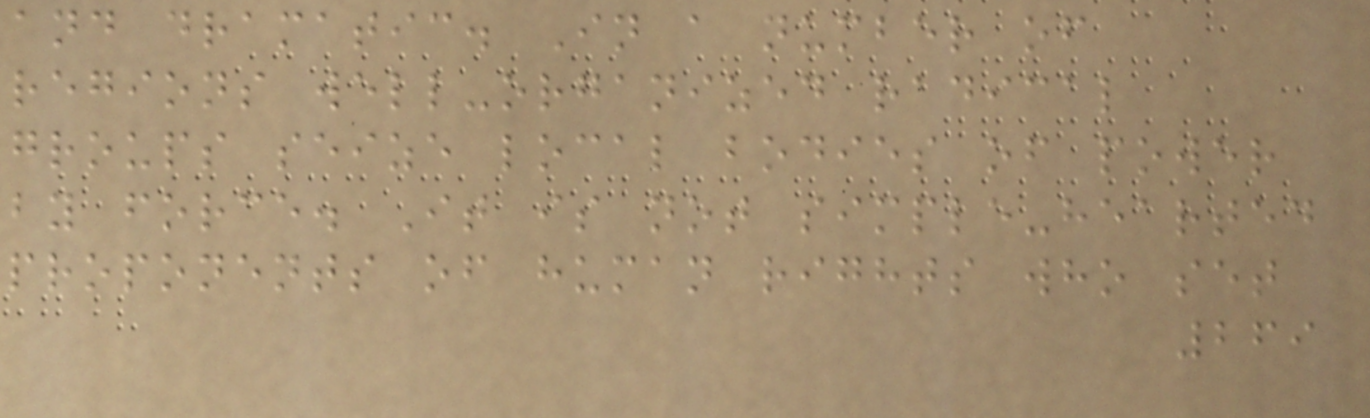and dramatic. In a number of
regions well-organized radical
groups seize local bodies of power
by force. It is not simple-hearted
proponents of human rights who set
269
